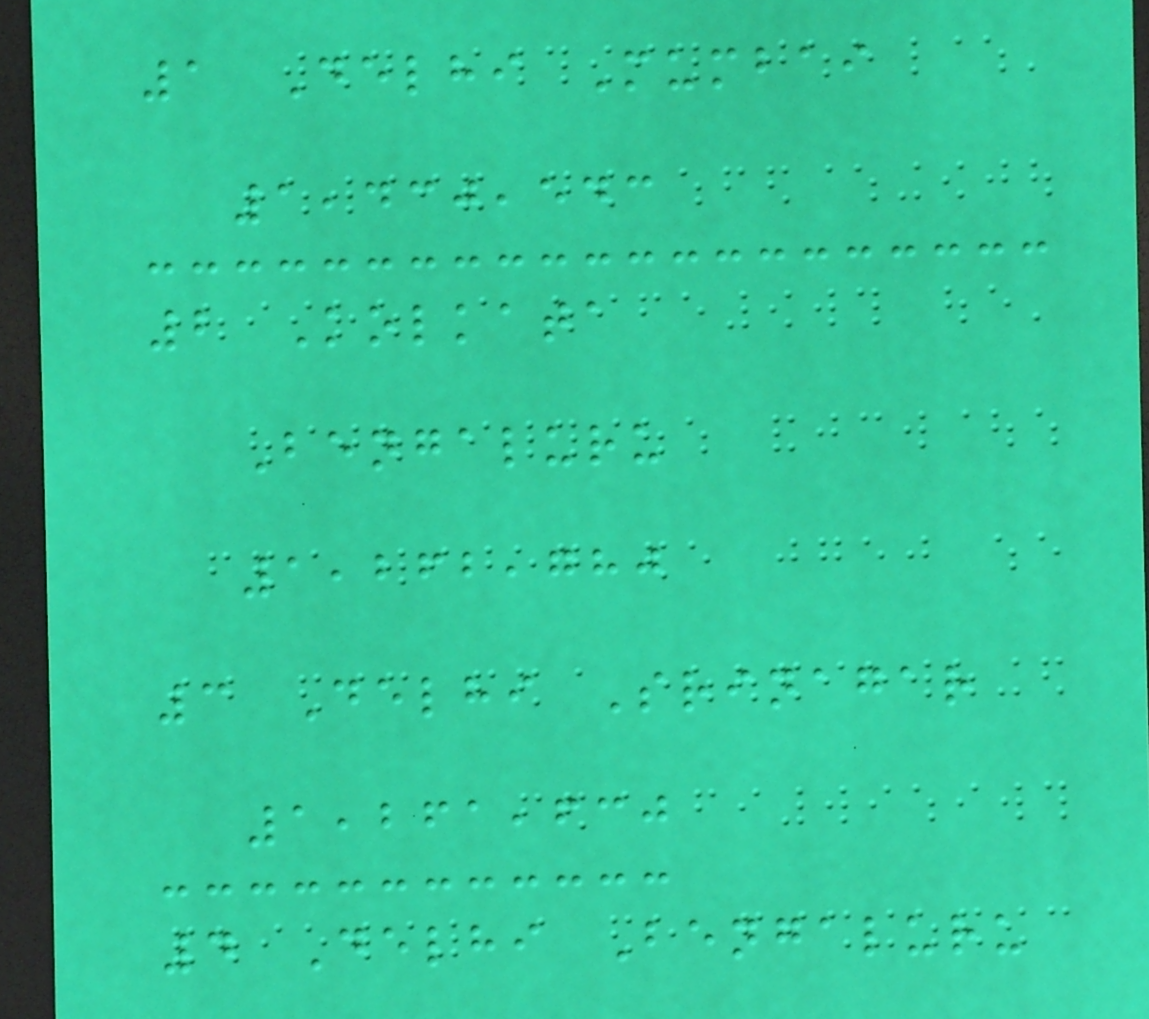1 Delhi Mumbai
1,430,543
2 Kolkata
Bengaluru
1,262,780
3 Delhi Srinagar
1,261,630
4 Delhi Bengaluru
